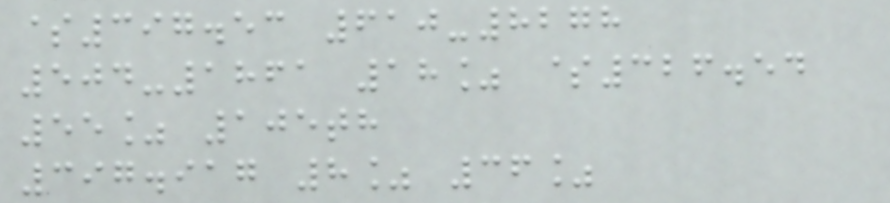$397.53 610-8278
504-1861 18% $326.54
55% 105th
397.917 8% 36%
